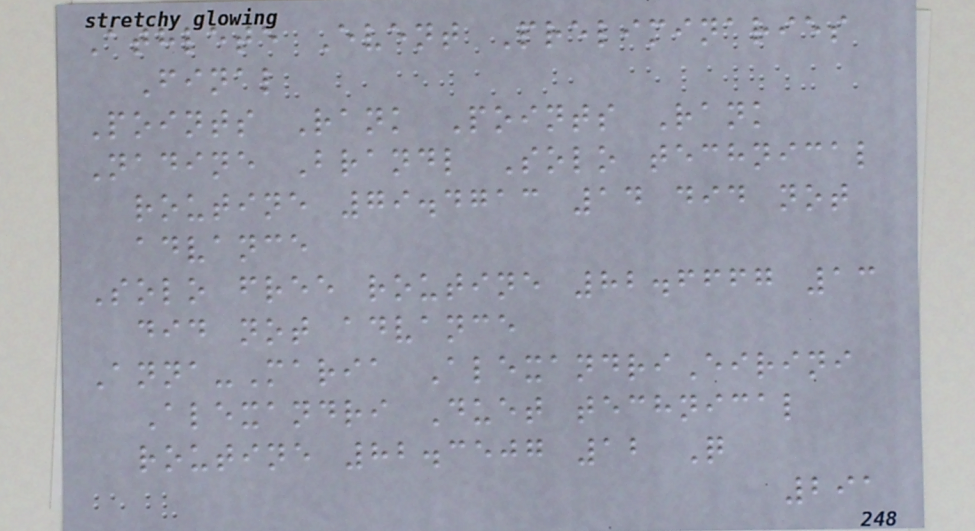Athlete Event Preliminaries
Final
Points Rank Points Rank
Nadine Brandl Solo technical
routine 79.4713 14 did not
advance
Solo free routine 82.6667 13
did not advance
Anna-Maria AlexandriEirini
Alexandri Duet technical
routine 82.3507 12 Q
291
